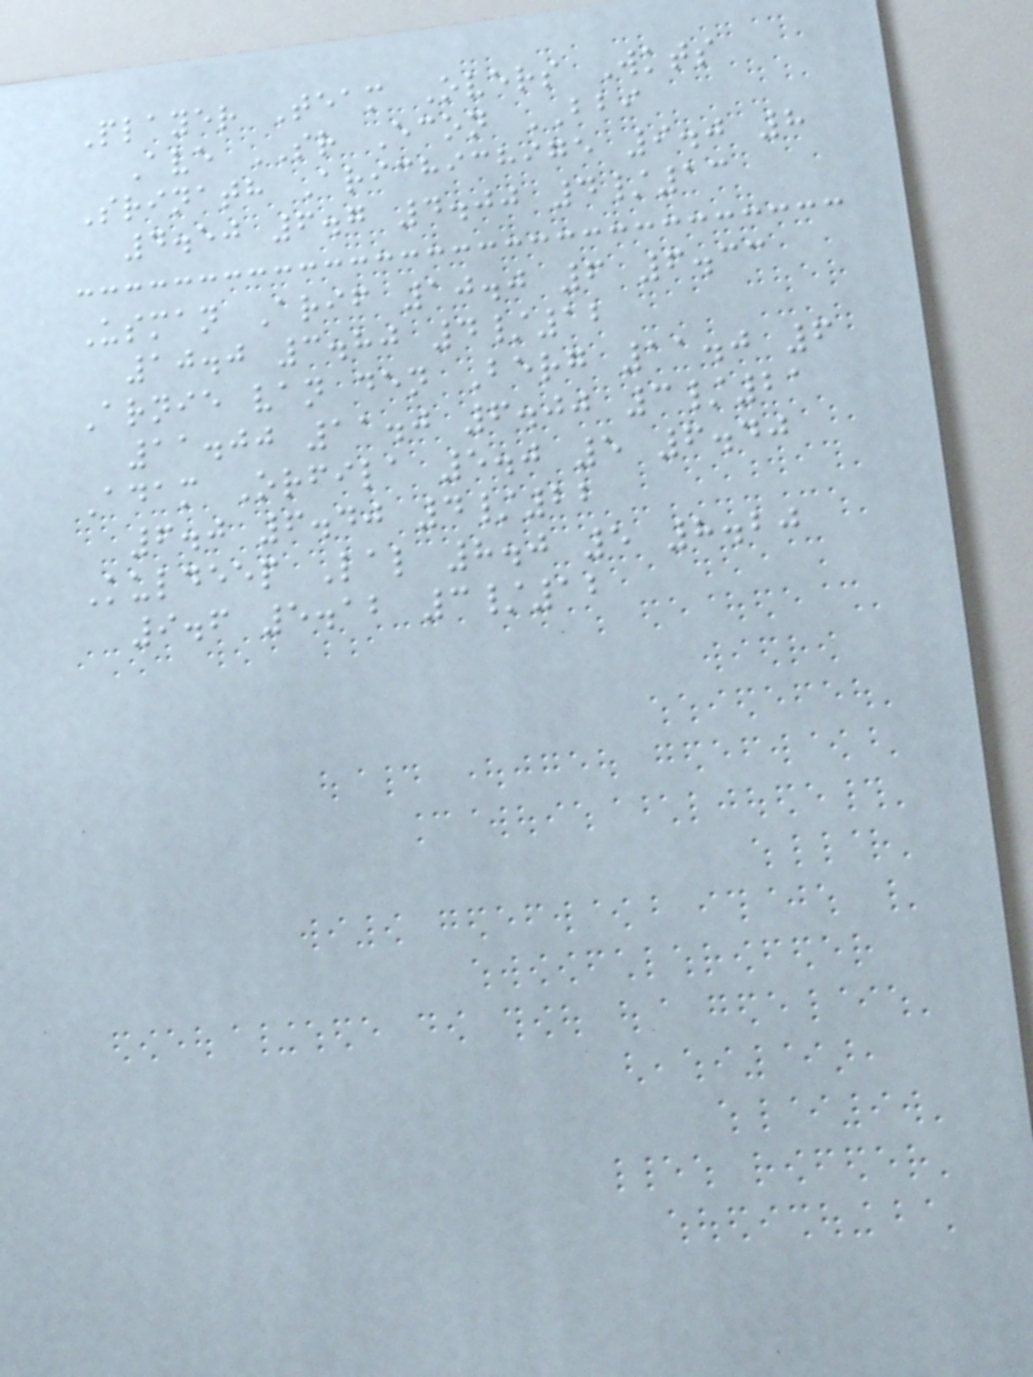Player Team Overs Wkts
Ave SR Econ BBI
Srinath Arichichige 9.0 8
4.50 6.7 4.00 4/13
Usman Arif 10.0 6 6.33
10.0 3.80 4/12
Arnie van den Berg 11.0 6
11.00 11.0 6.00 3/21
Adam Orfila 5.0 5 6.40
6.0 6.40 4/22
Kuldeep Lal 8.0 5 8.20
9.6 5.12 3/12
